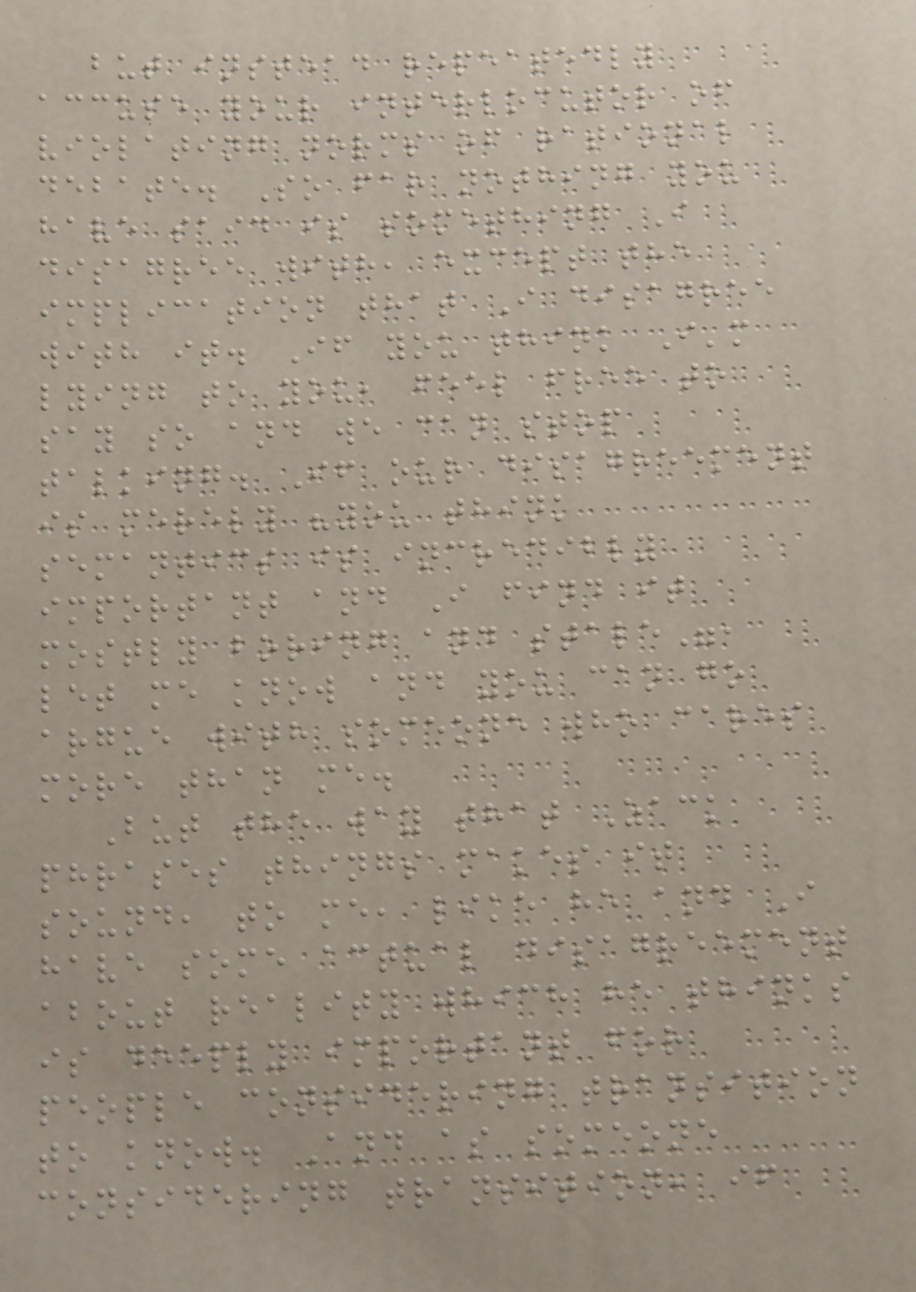but instead repeatedly
accuse your interlocutor of
violating norms of rational
debate. So far nothing you
have said is something I
disagree with, except the
implication that I disagree
with it. If you think I'm
lying to you, feel free to
say so and we can stop
talking. If our disagreement
is merely "you think
semantics is incredibly
important and I find it
mostly boring and stale",
let me know and you can go
argue with someone who cares
more than me.
But the way that Zack
phrases things makes it
sound, to me, like he and I
have some actual disagreement
about reality which he thinks
is deeply important for
people considering transition
to know. And as someone
considering transition, if
